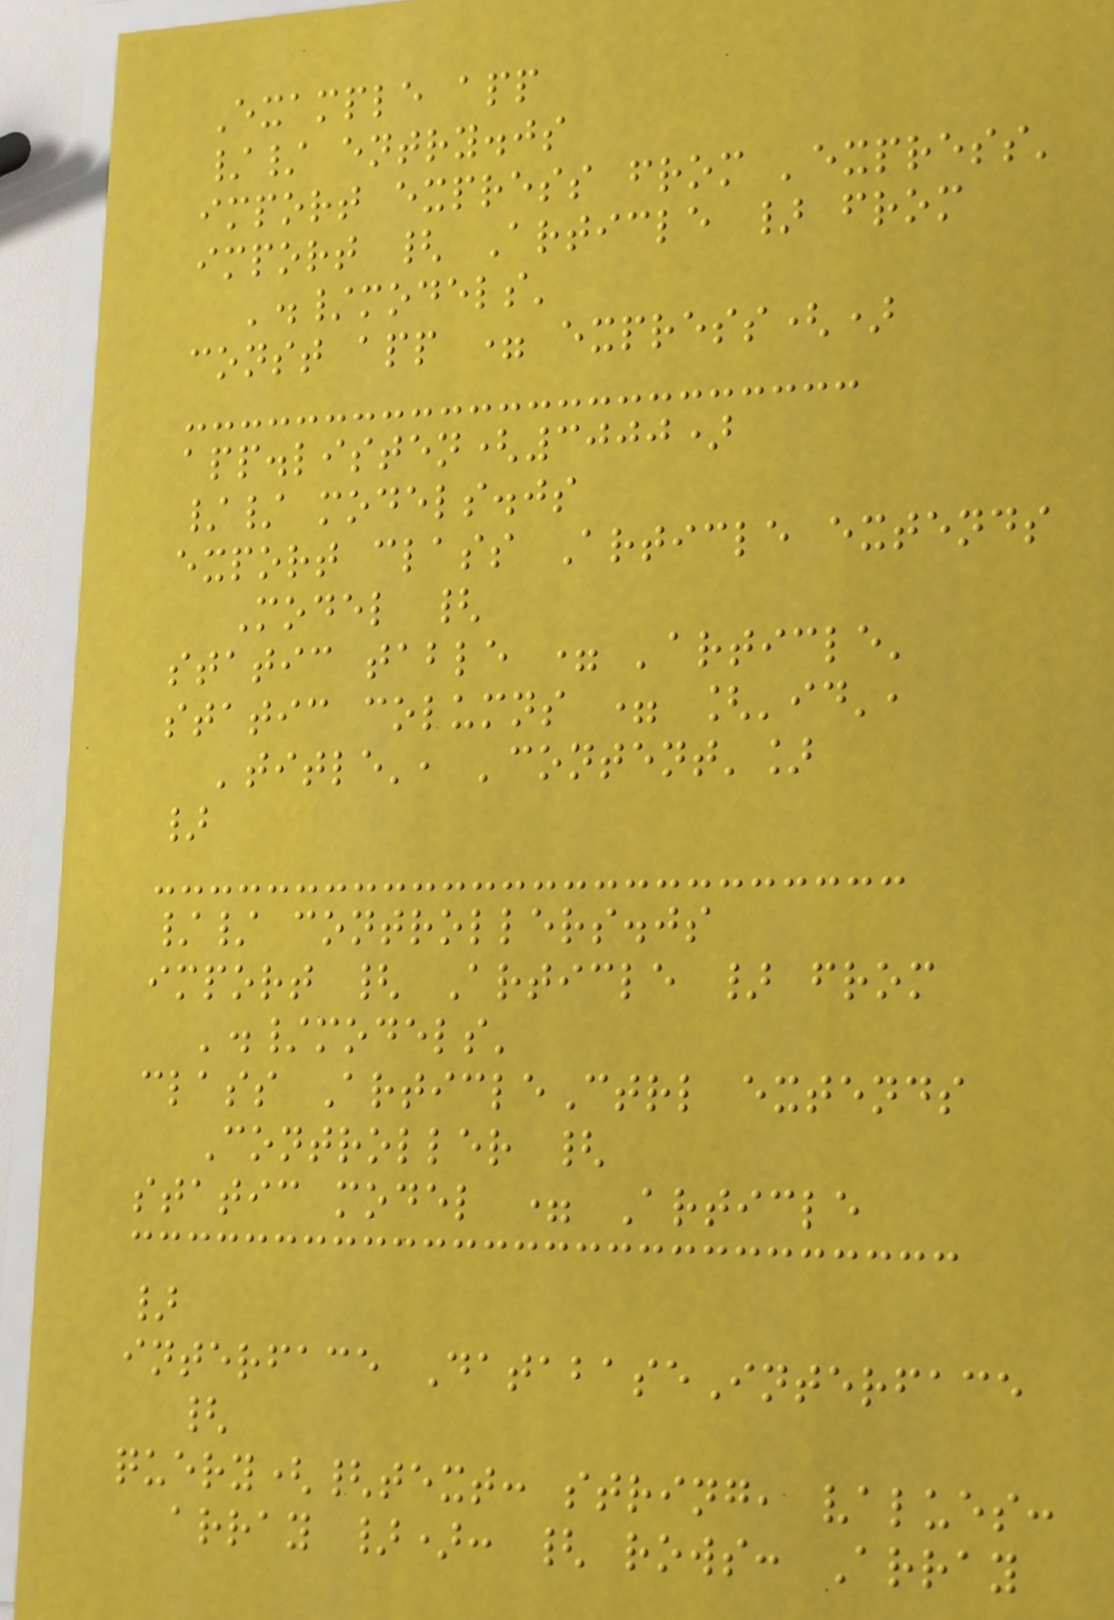Example app
// entry.js
import express from 'express'
import { Article } from
'./models'
const app = express()
app.listen(3000)
// models.js
export class Article extends
Model {
static table = 'article'
static columns = ['id',
'title', 'content']
}
// controllers.js
import { Article } from
'./models'
class ArticleCtrl extends
Controller {
static model = Article
}
interface DatabaseInterface
{
query({text: string, values:
array }): { rows: Array
